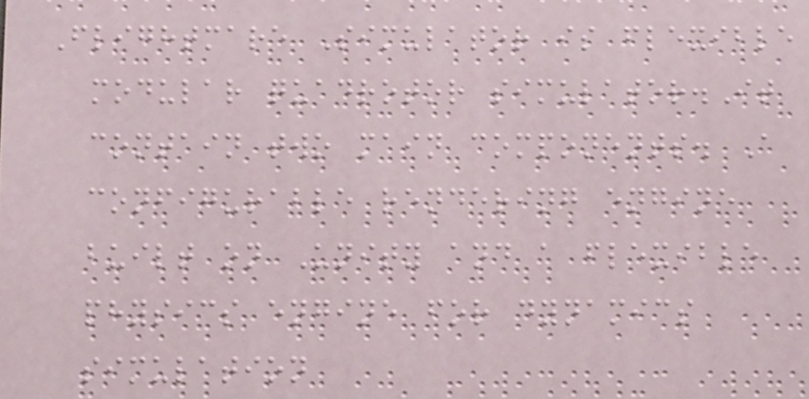Flightmare Simulator is flexible
modular quadrotor simulator.It
contain two main components. A
configurable rendering engine
built on Unity and a flexible
physics engine for dynamics
simulation
